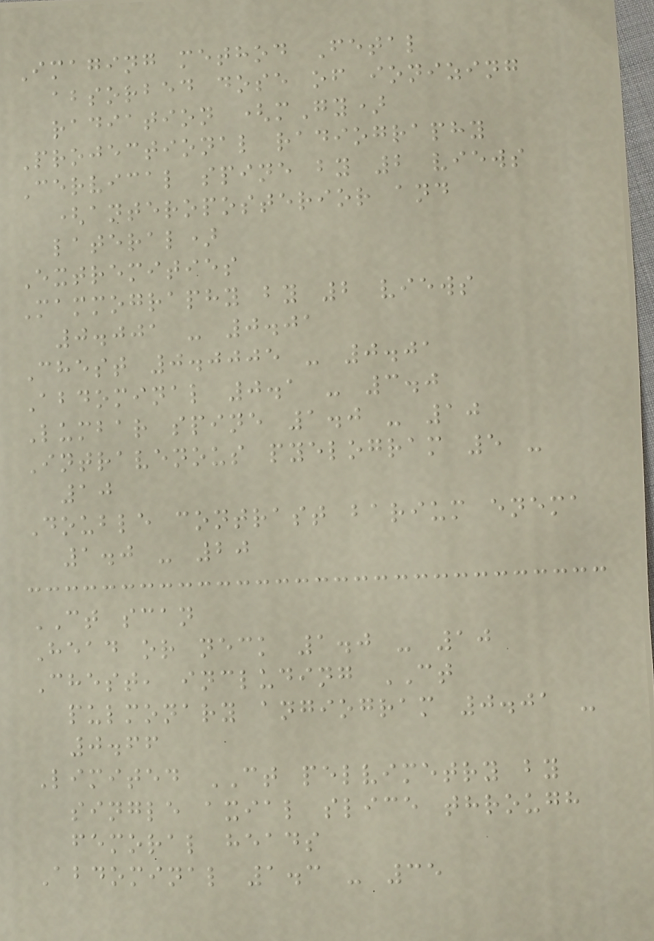Imaging method Fetal
absorbed dose of ionizing
radiation (mGy)
Projectional radiography
Cervical spine by 2 views
(anteroposterior and
lateral)
Extremities
Mammography by 2 views
0.001 - 0.01
Chest 0.0005 - 0.01
Abdominal 0.1 - 3.0
Lumbar spine 1.0 - 10
Intravenous pyelogram 5 -
10
Double contrast barium enema
1.0 - 20
CT scan
Head or neck 1.0 - 10
Chest, including CT
pulmonary angiogram 0.01 -
0.66
Limited CT pelvimetry by
single axial slice through
femoral heads
Abdominal 1.3 - 35
